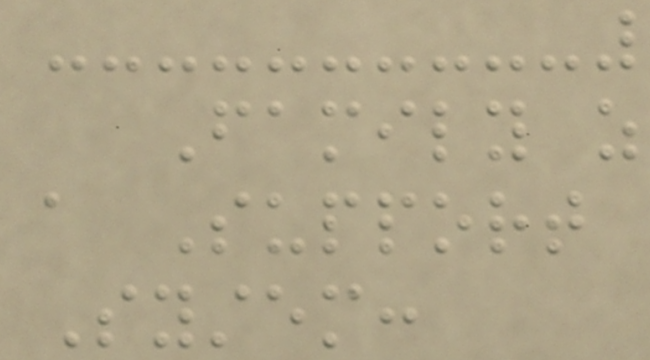Family as
a Support
System:
